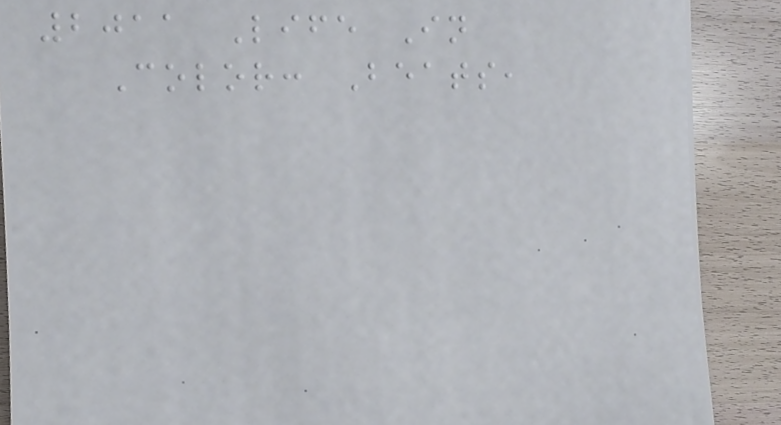2011 Life In
Color: Beats,
